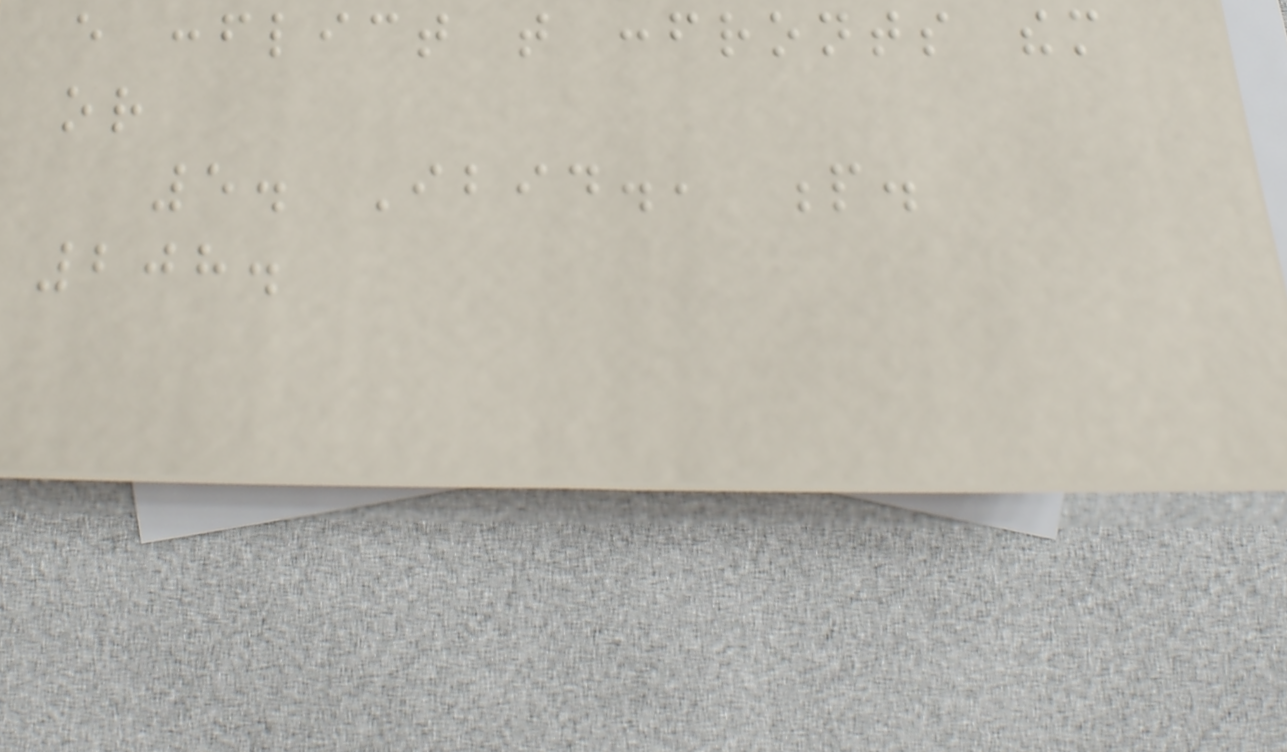every conflict that confronts them
or
5. Ibid., p.
208.
